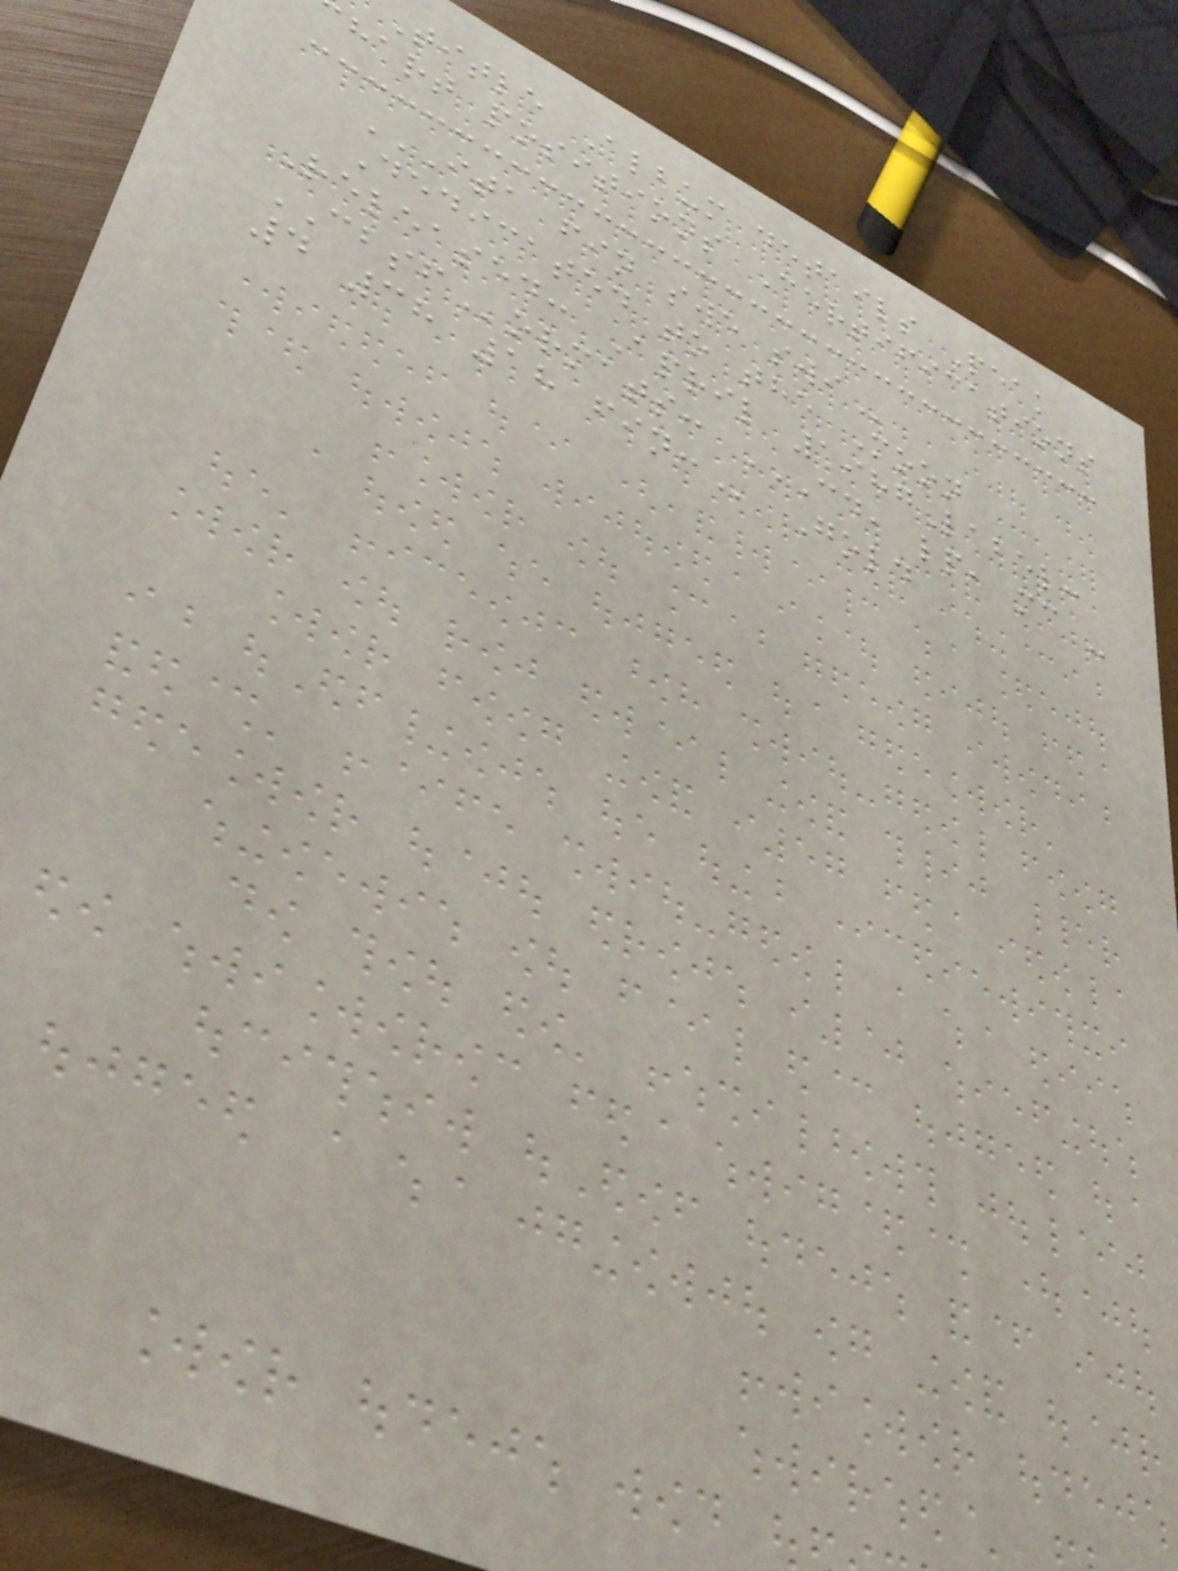Title Album details Peak
hart positions Certifications
ITA FIN SWE SWI
Dedicated to the Moon
Released: April 1987Label:
CBSFormats: CD, LP, MC -
4 38 18
